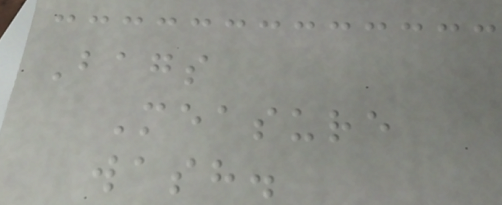Bags
Measure
wash.
